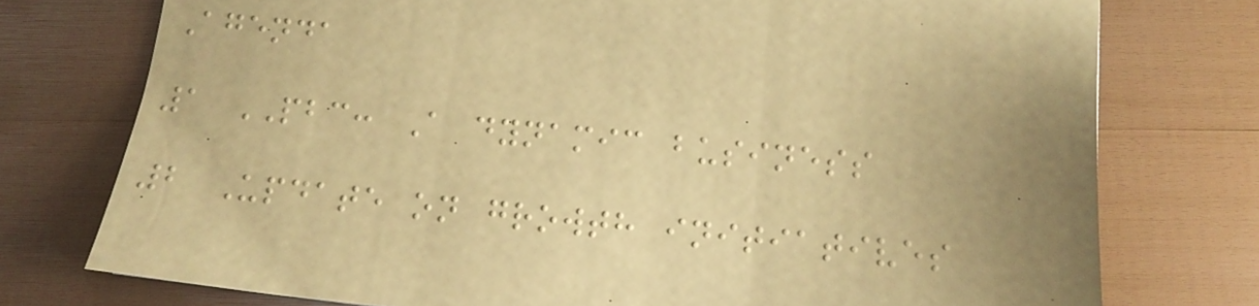Agenda
1 PBC: A dynamic business
2 Update on growth initiatives
